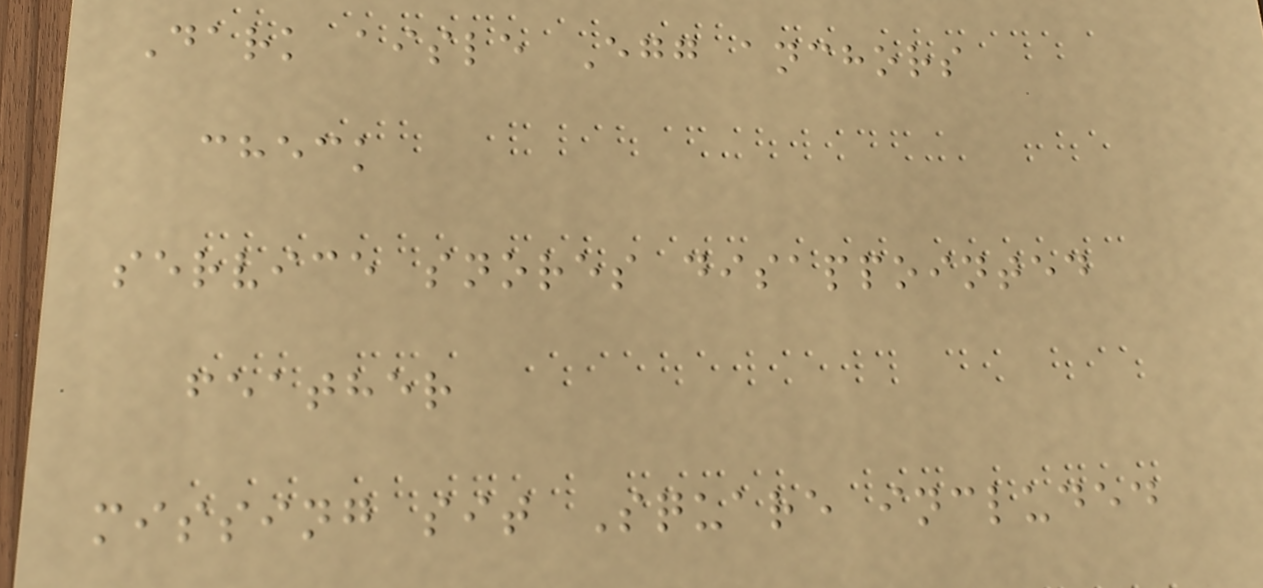Dark aisle Egg anchors
check
service snores disappointed
feather
missing sit Square included
